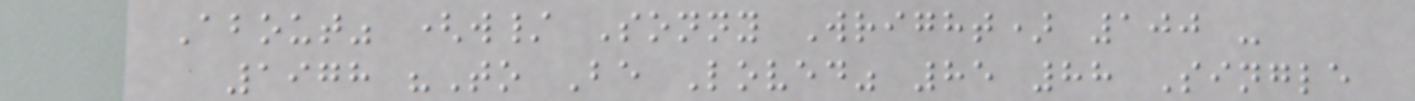About" (w/ Sonny Wright) 100 -
1978 "To Be Loved" 85 88 Single
